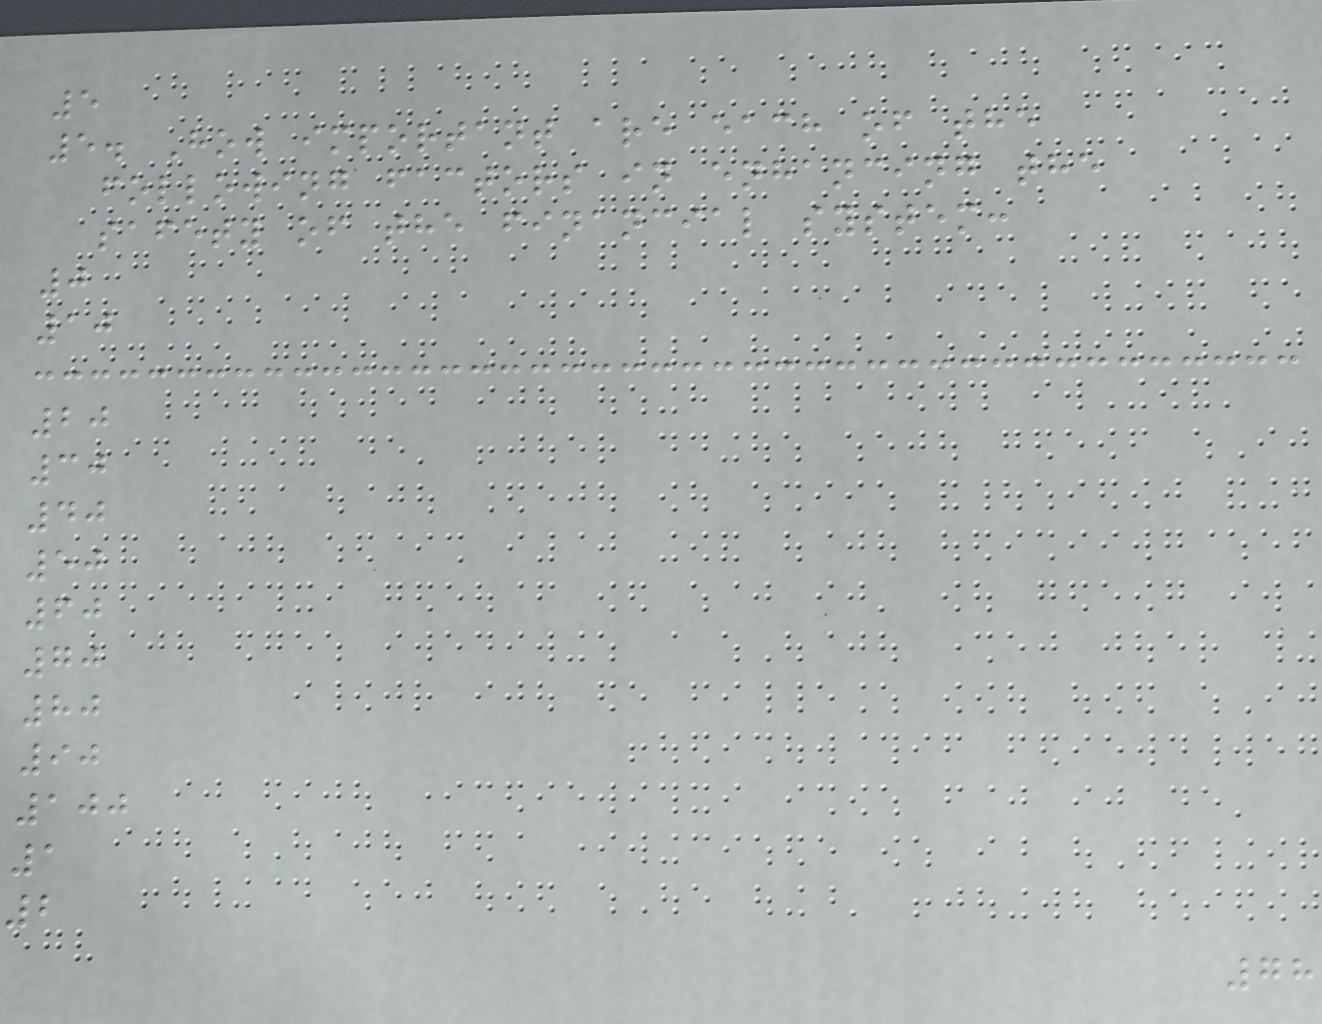5
5. How important are each of the
following factors in enhancing the
safety of the financial system:
0
10
20
30
40
50
60
70
80
90
100
1
2
78
